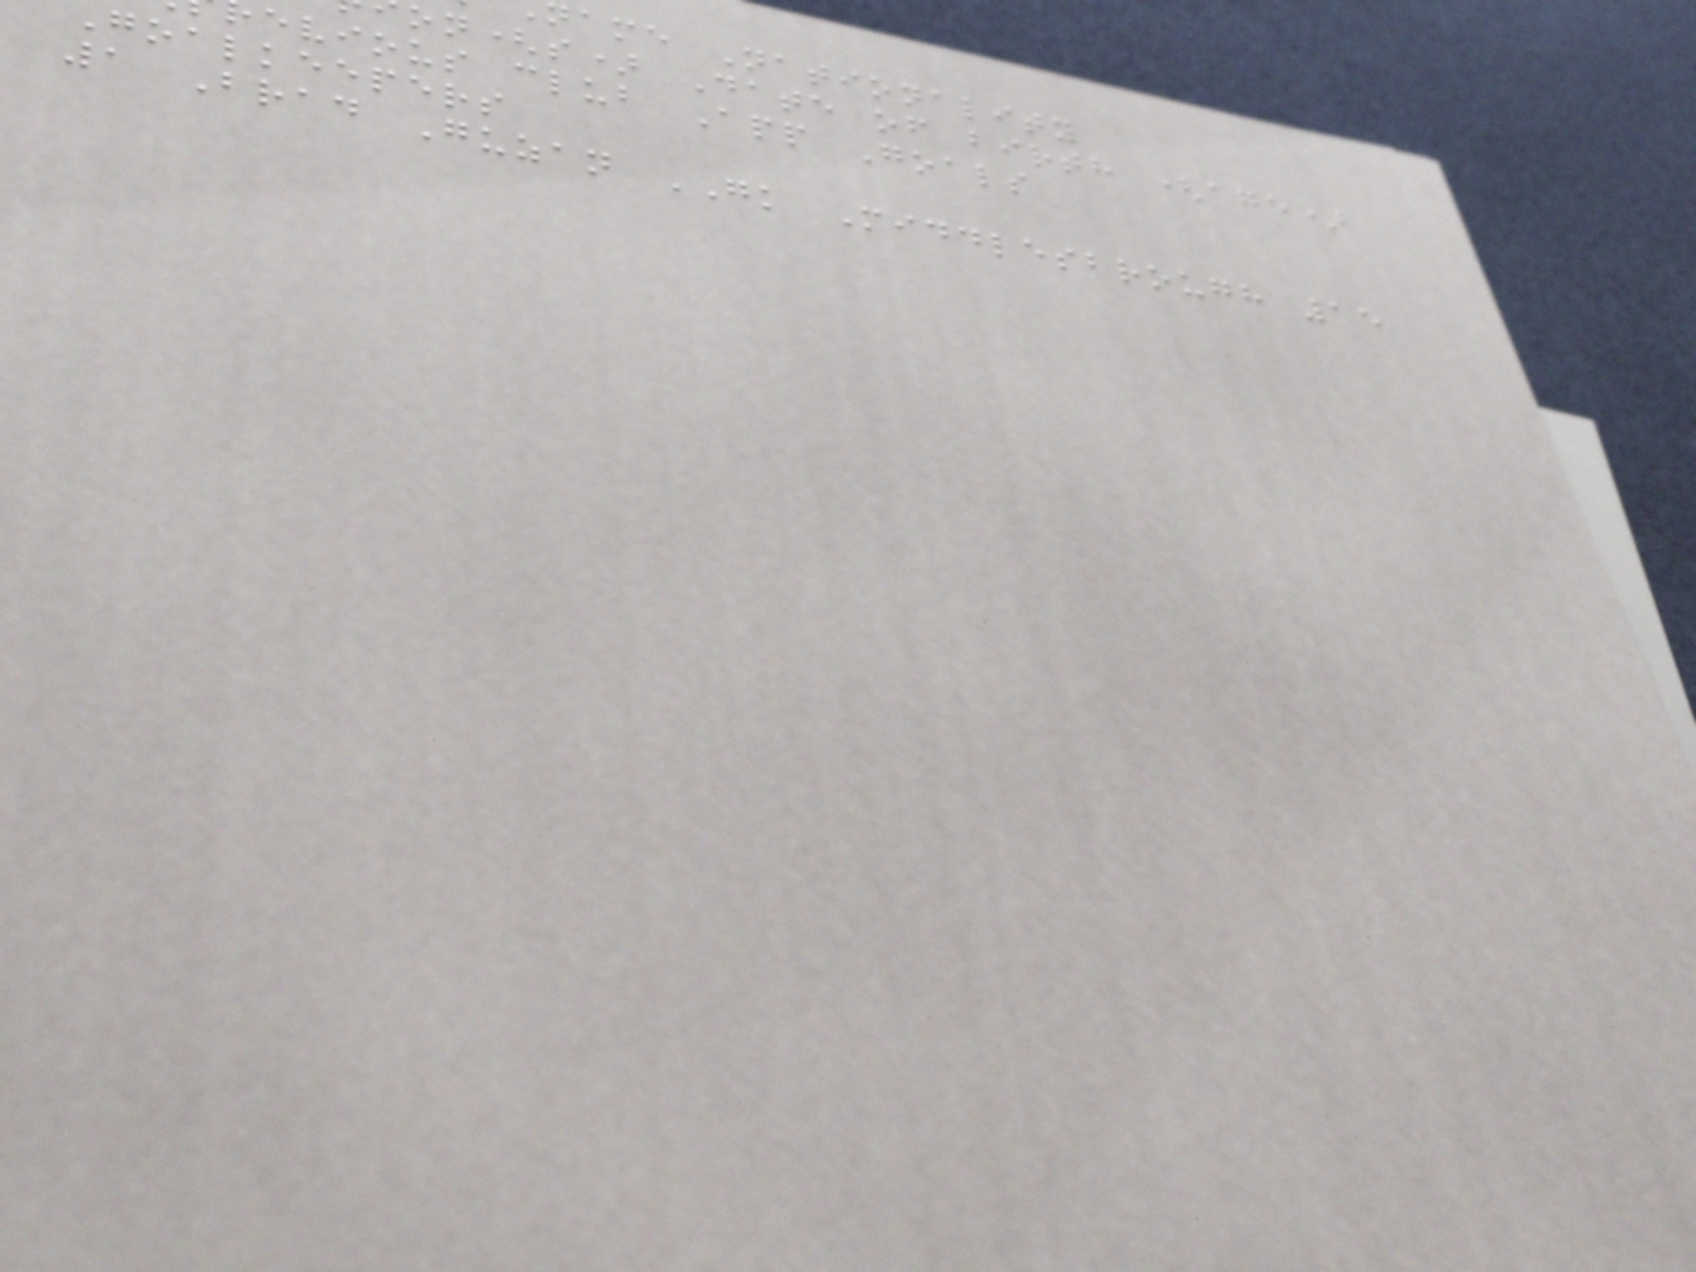name Nationality
on(s) Date of birth (age)
evious club App Goals
goalkeepers
1 Brad Guzan GK Middlesbrough 15
